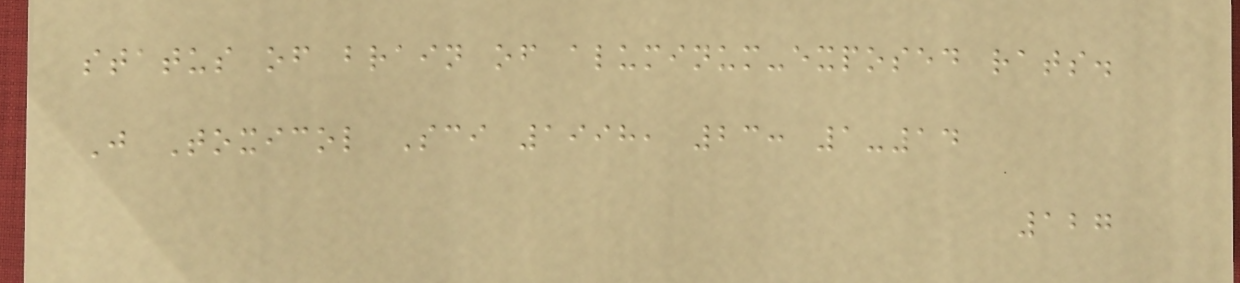status of brain of aluminum-exposed rats.
J Toxicol Sci 1998, 23: 1-14
127
